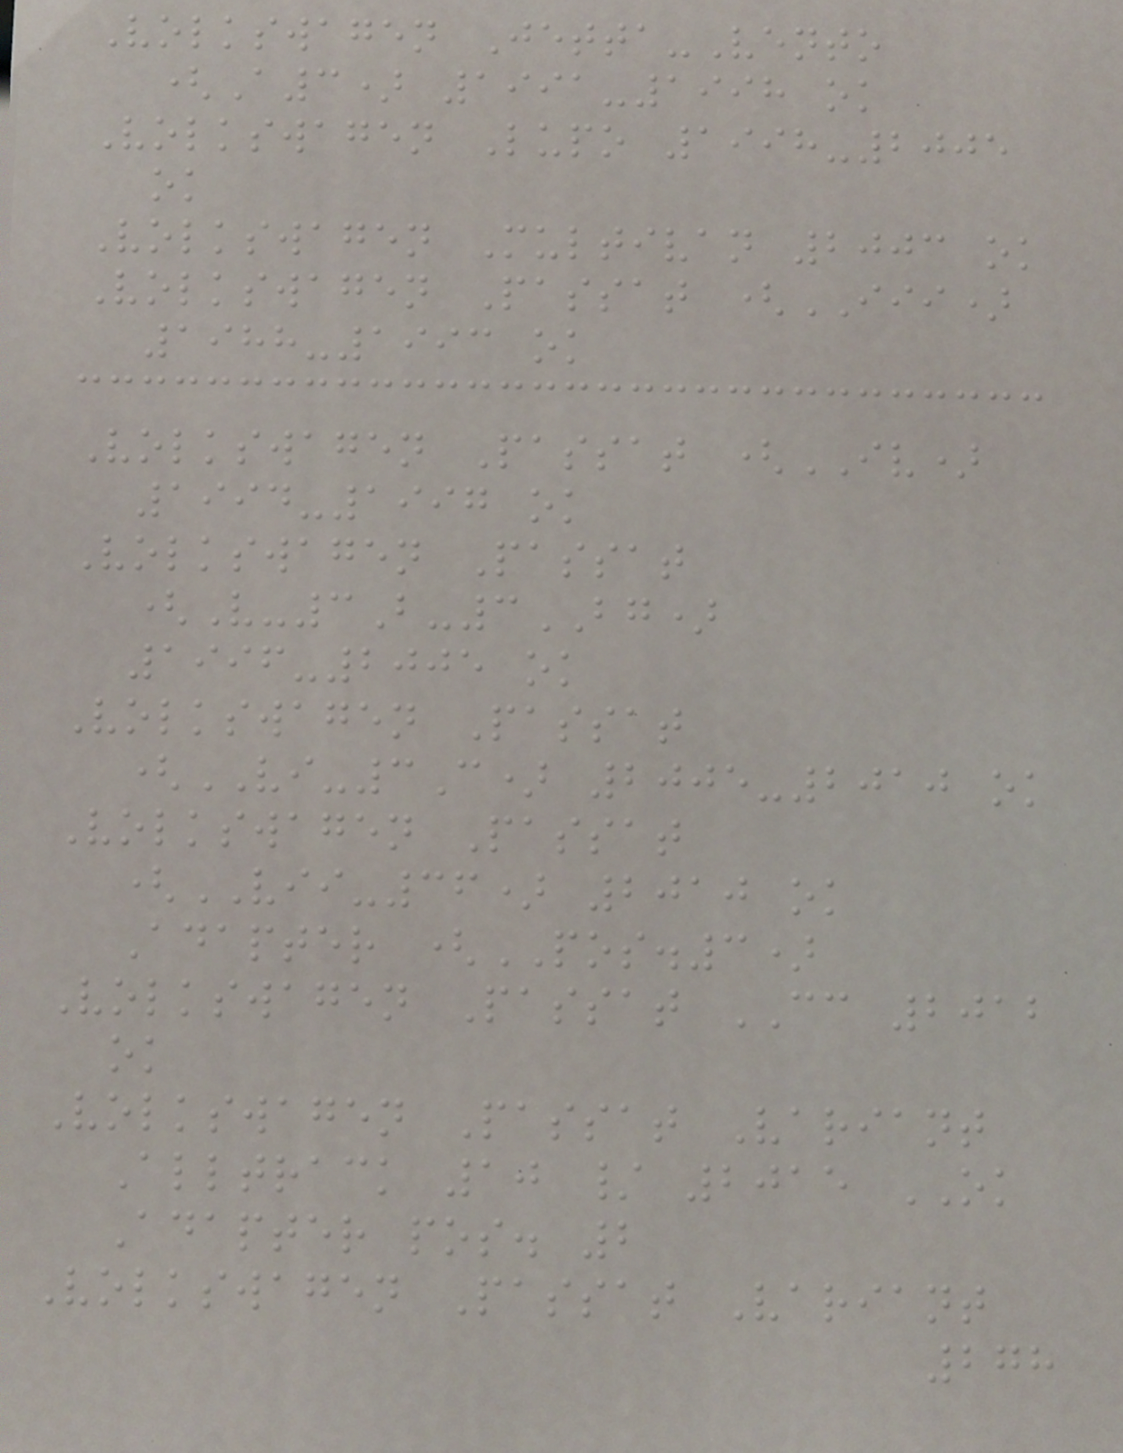Volkswagen Jetta-Vento
(A3) 1991-1998 ok
Volkswagen Lupo 1998-2005
ok
Volkswagen Multivan 2003 ok
Volkswagen Passat (III)
1988-1993 ok
Volkswagen Passat (IV)
1994-1997 ok
Volkswagen Passat
(V-3B-3BG)
1996-2005 ok
Volkswagen Passat
(VI-3C) 2005-2010 ok
Volkswagen Passat
(VII-36) 2010 ok
Adapter (POS.3)
Volkswagen Passat CC 2012
ok
Volkswagen Passat Variant
Alltrack 10 / 2015 OK
Adapter pos. 2
Volkswagen Passat Variant
278
